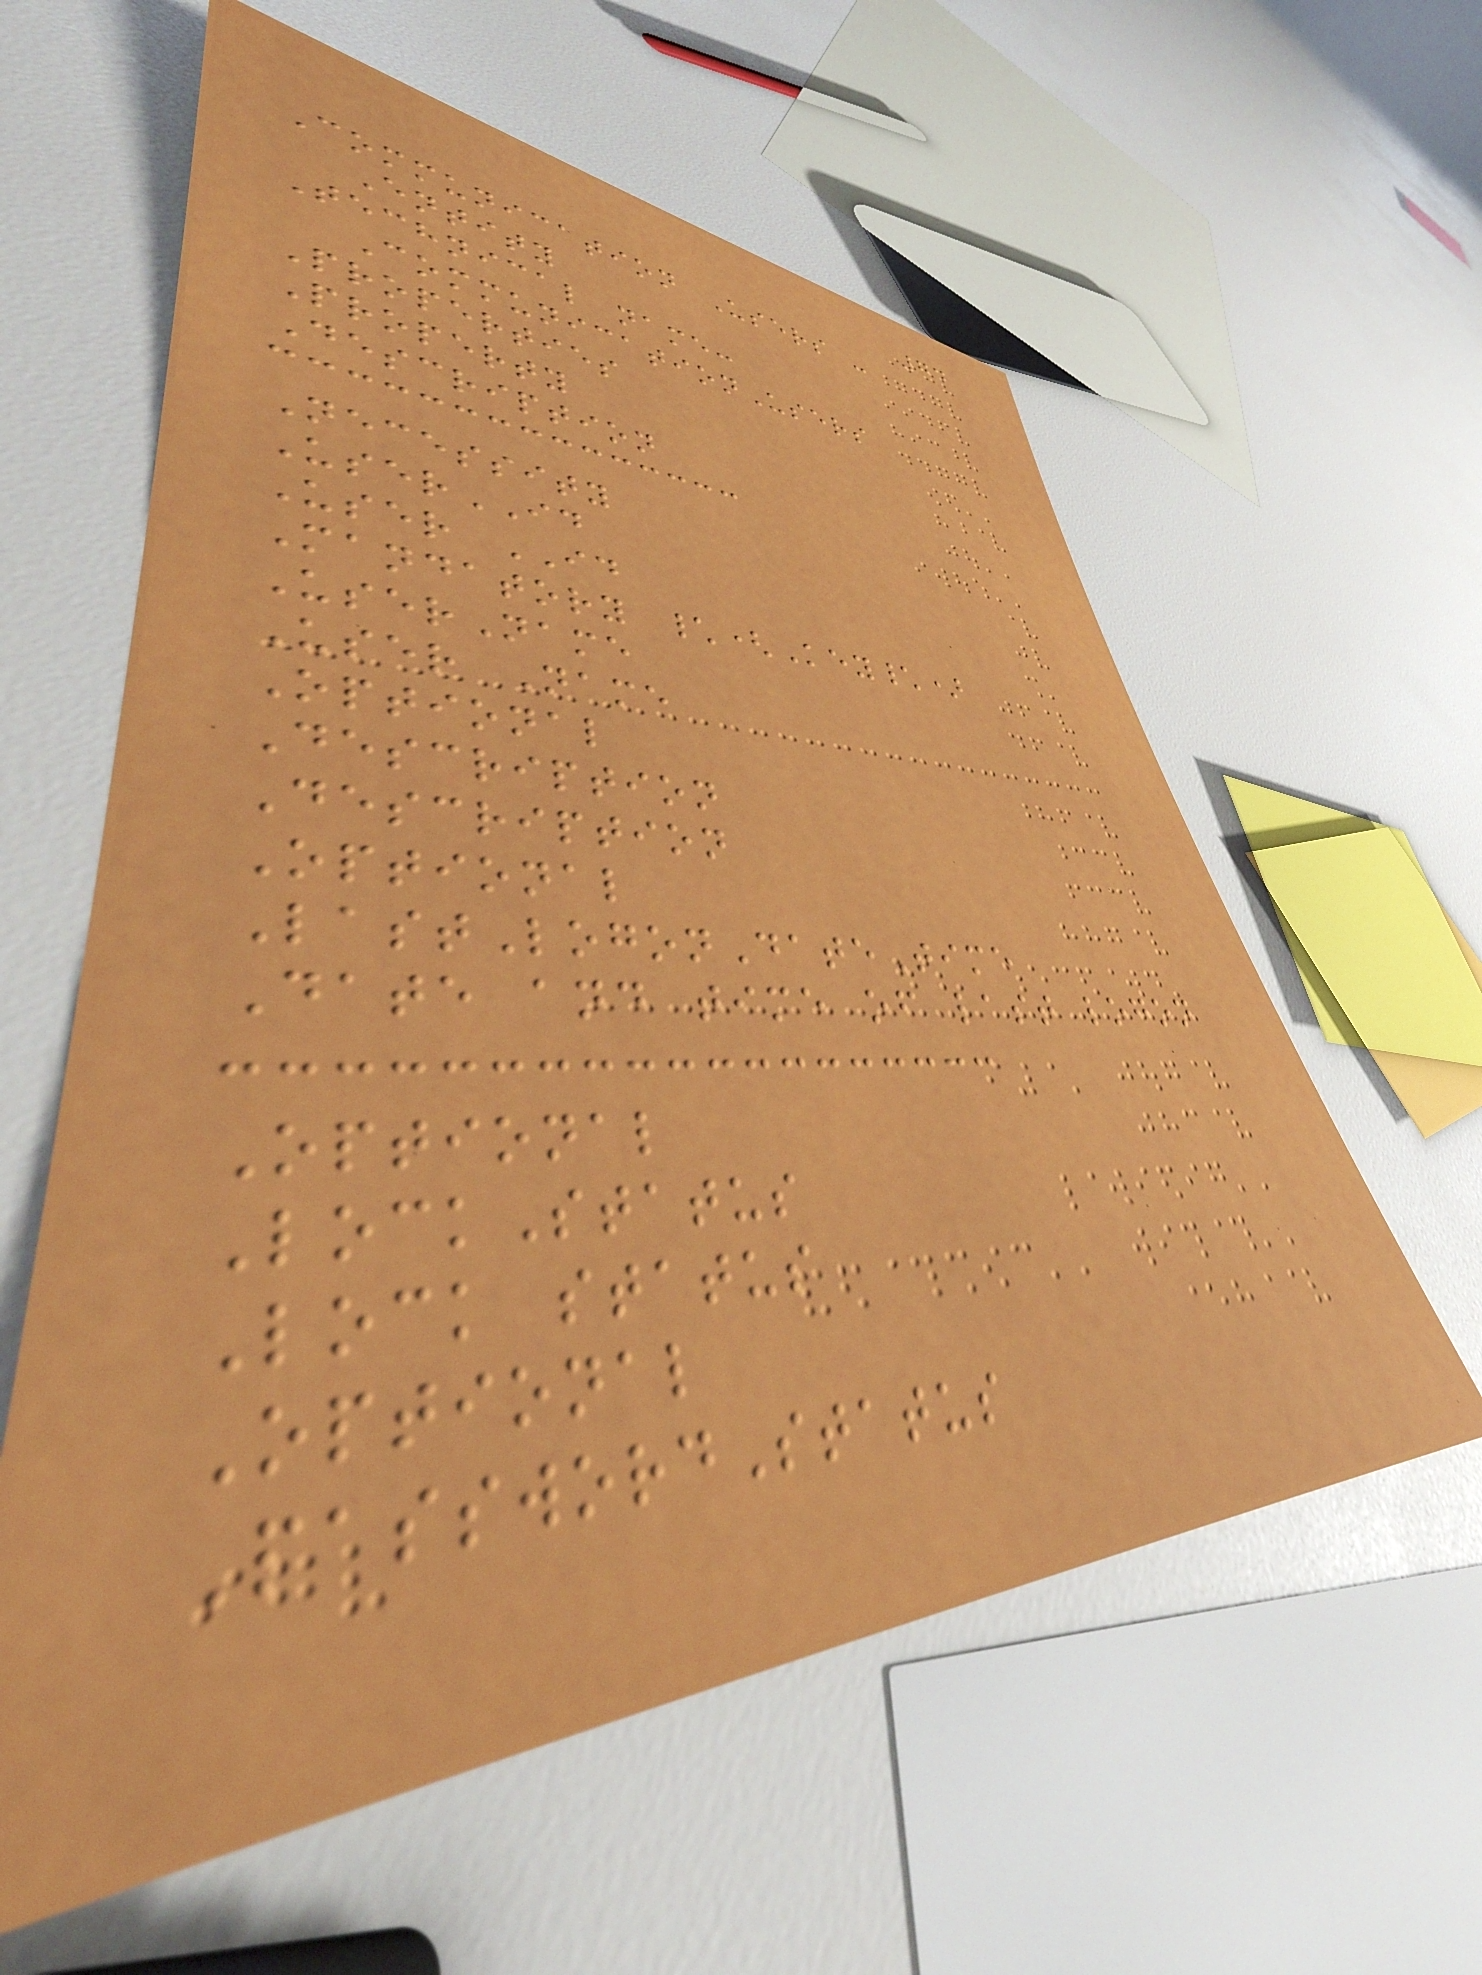74
Communication Users -
Entity
Technical name:
CommunicationUsers
Properties
Property
Description
Necessity
UserID
User ID
Mandatory \(Key\)
UserName
User Name
Optional
Description
Description
Optional
LastLogonDateTime
Date and time of last logon
Optional
LockStatus
Lock status
Optional
PasswordStatus
